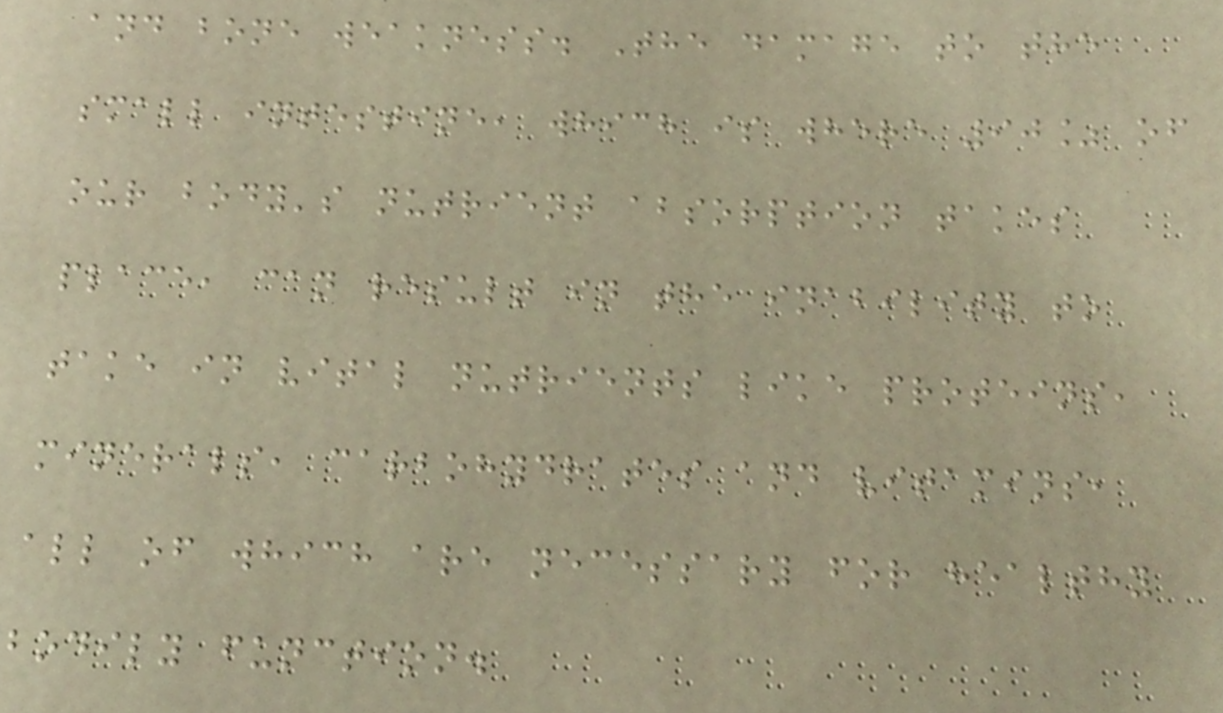and bone weakness. The damage to the
small intestine, which is where 90% of
our body's nutrient absorption takes
place, can result in the inability to
take in vital nutrients like proteins,
minerals, carbohydrates and vitamins,
all of which are necessary for healthy
bodily function.
